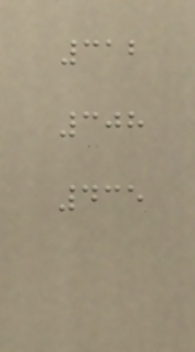312
308
435
